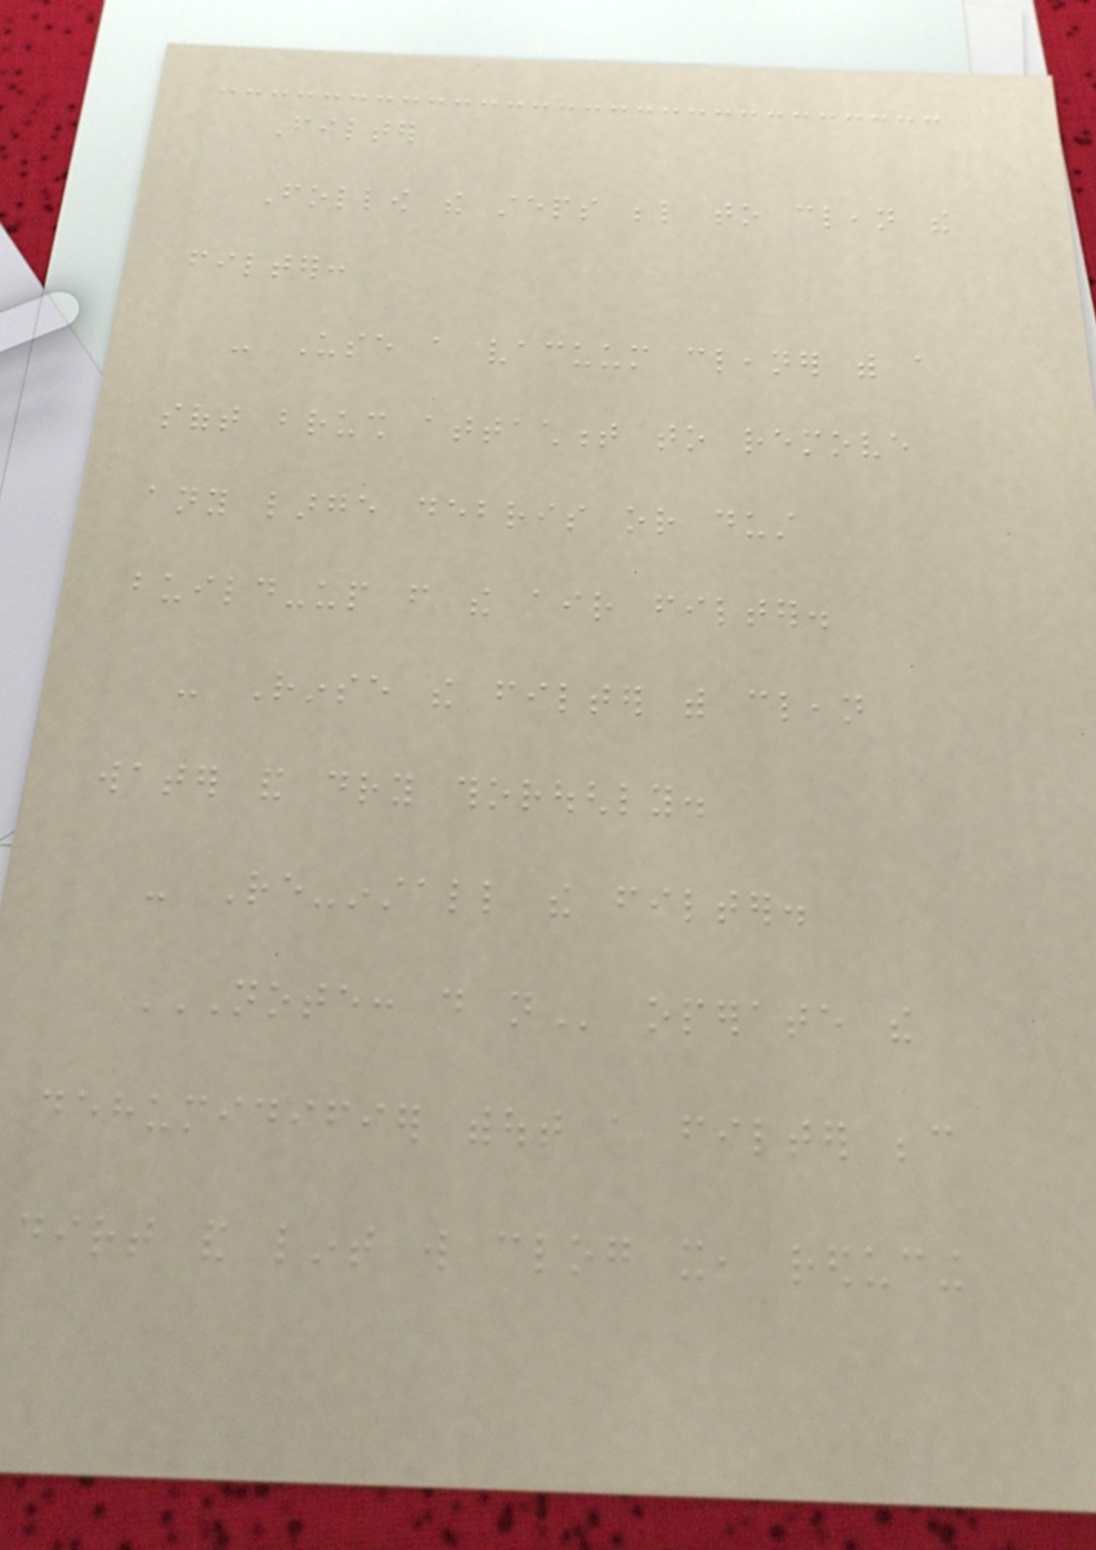Filter
Follow the steps below to clean the
filter:
- Use a vacuum cleaner with a
soft brush attachment to remove
any large debris or dust
build-up from the air filter.
- Rinse the filter with clean
water and dry thoroughly.
- Re-install the filter.
NOTE: DO NOT operate the
dehumidifier without a filter because
dirt and lint will clog it, reducing
